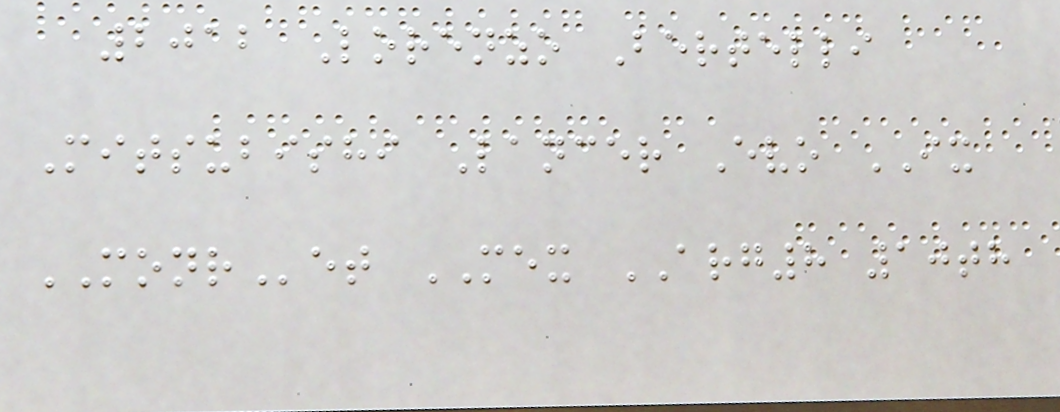2012 Lorenzo Bertelli
Mitsubishi Lancer Evo IX
MONRet MEX ARG8 10th
